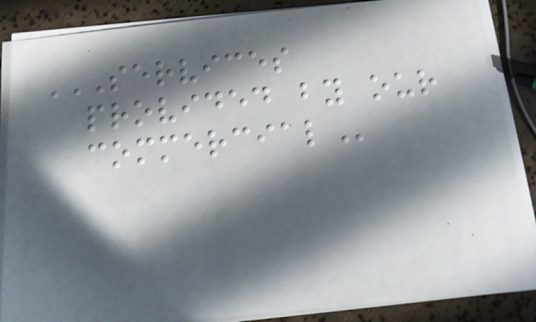SERVICES
PROVIDED BY OUR
COMMERCIAL
